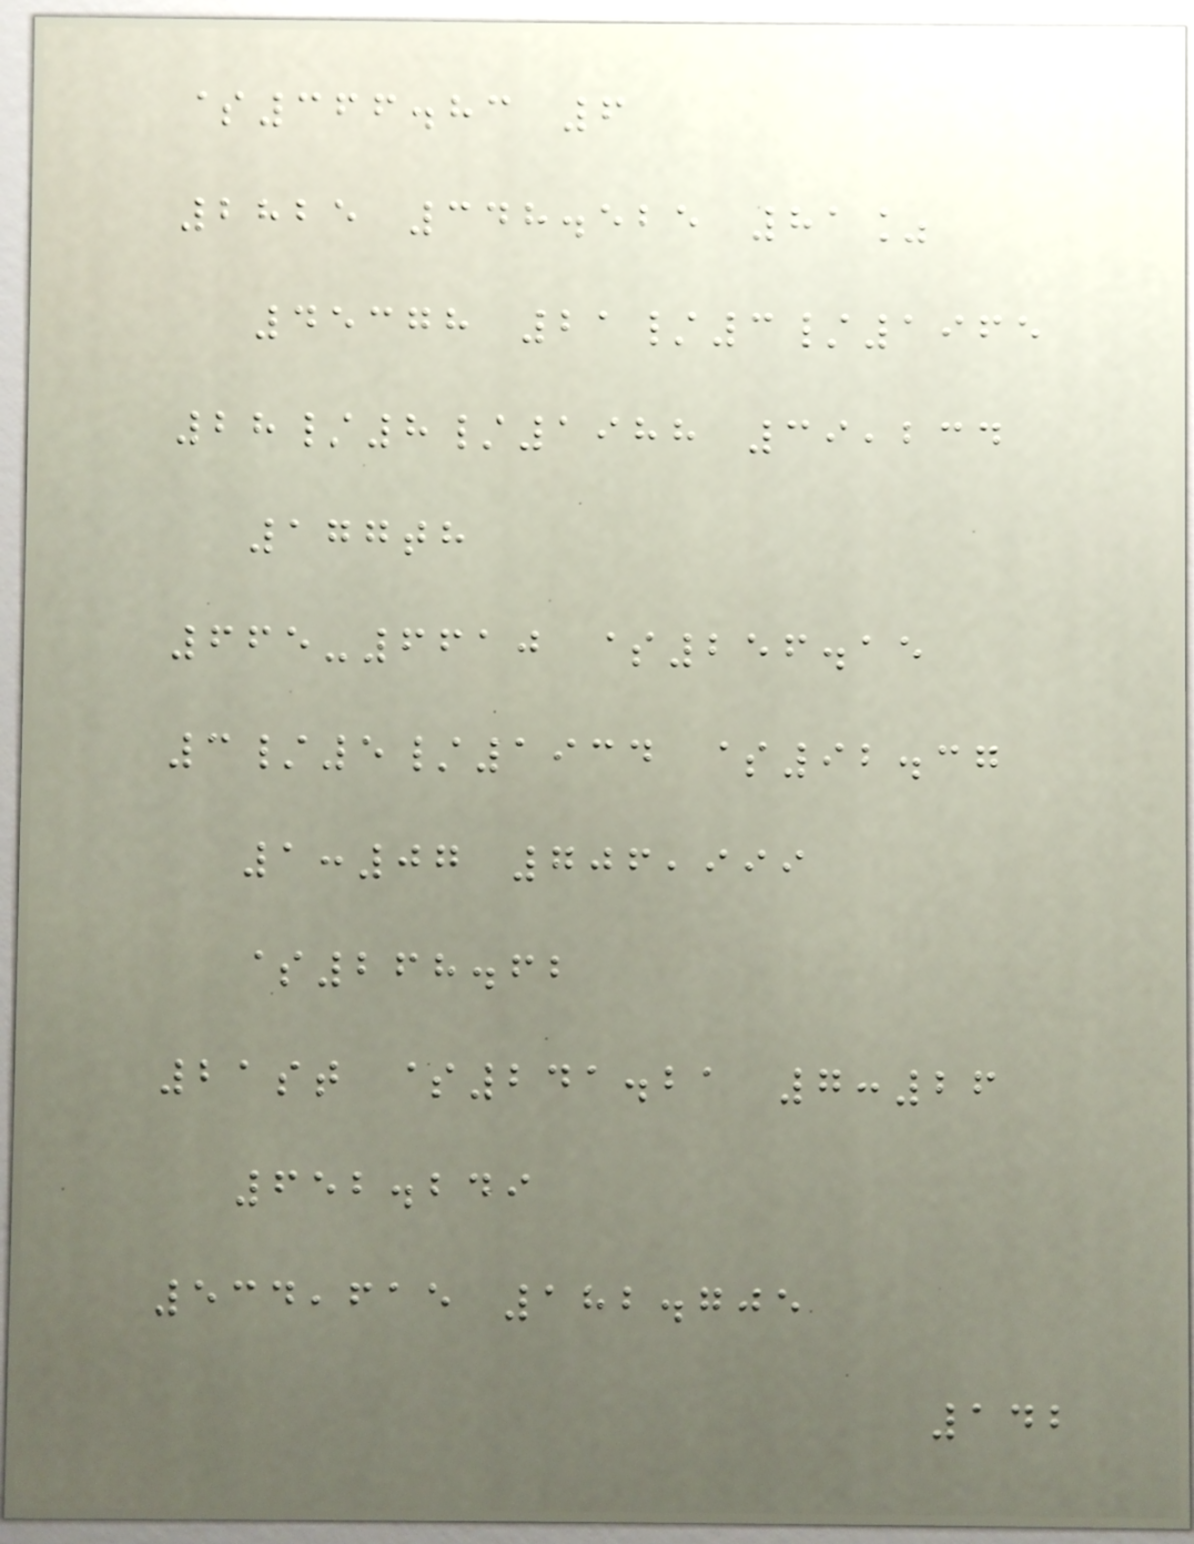$366.83 6
2825 348.525 81%
45378 21/3/1965
28/8/1988 39,234
177th
665-6610 $256.15
3/5/1934 $92.37
1:07 706,999
$268.62
21st $241.21 7:26
652.249
534,615 182.705
142
